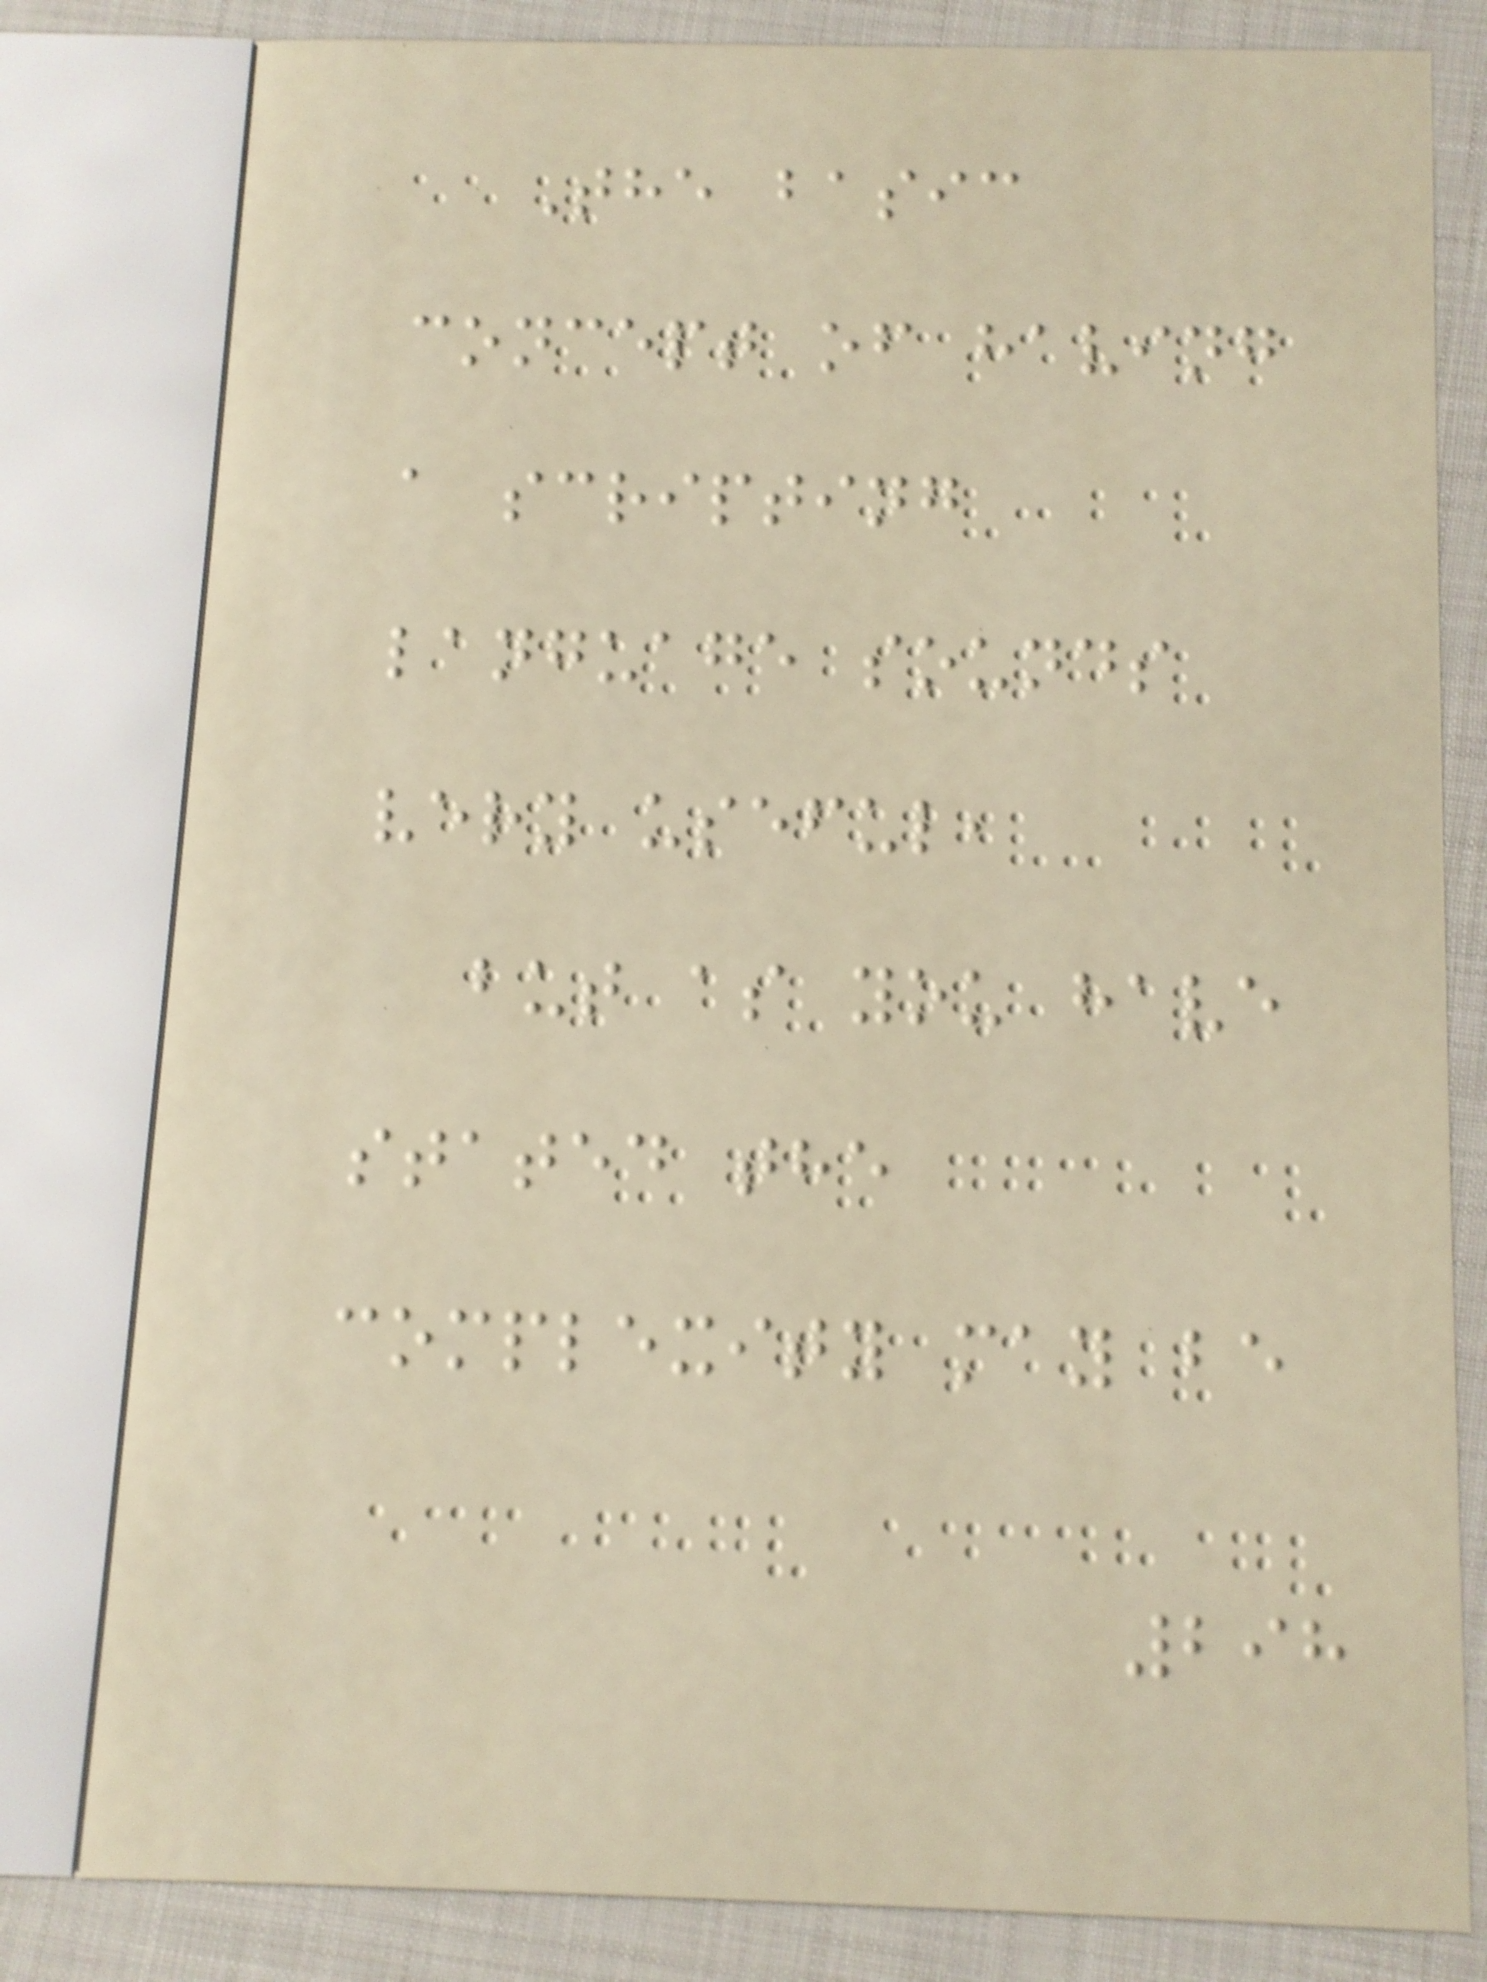The basic
concept of having
a scripting
language sounds
very useful,
but as you have
stated the
complexity may be
298
